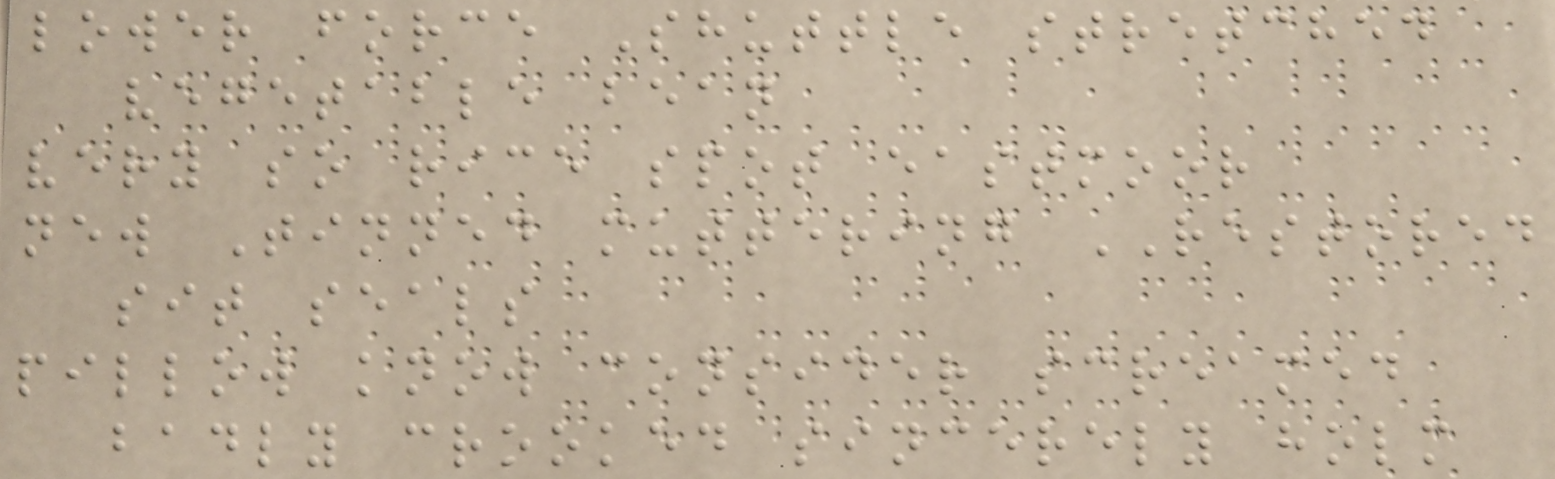lower force Shuttle stretched
vegetable bean
very so rice spot eastmoor
new Tinned muttering RESTORED
sit seals
pillow know consider screamed
badly crooked sincerely holm
